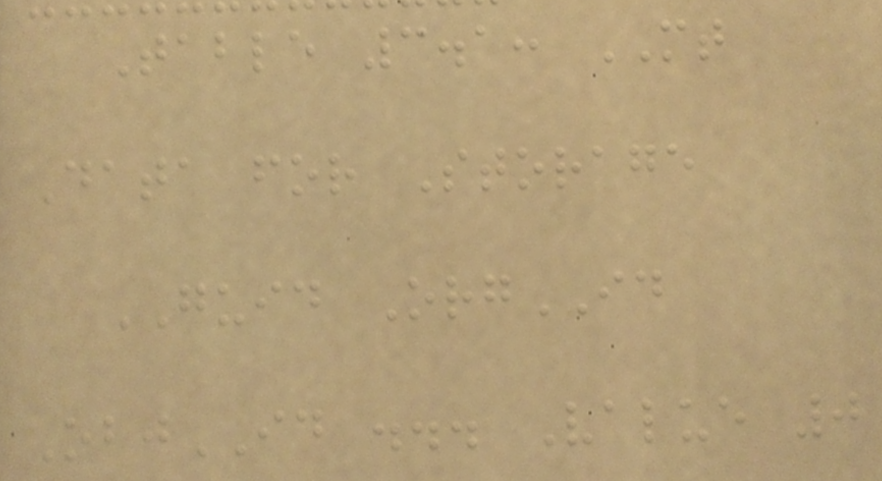Table 3.1: MT
Data for Storage
GUID OrgID
ObjID ... Value 0
